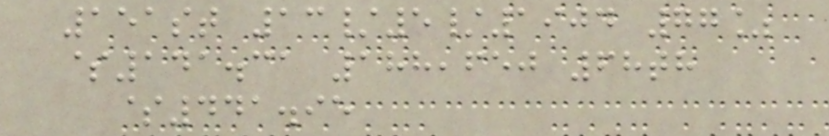151st 13/5/1904 77%
$141.31 188,650 68th
$441.95
